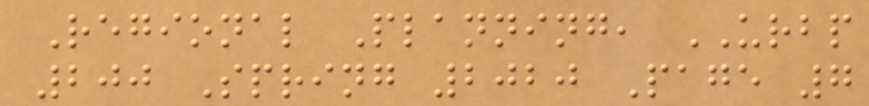Regional Planning, URBP
200 Spring 2020 Page 7
